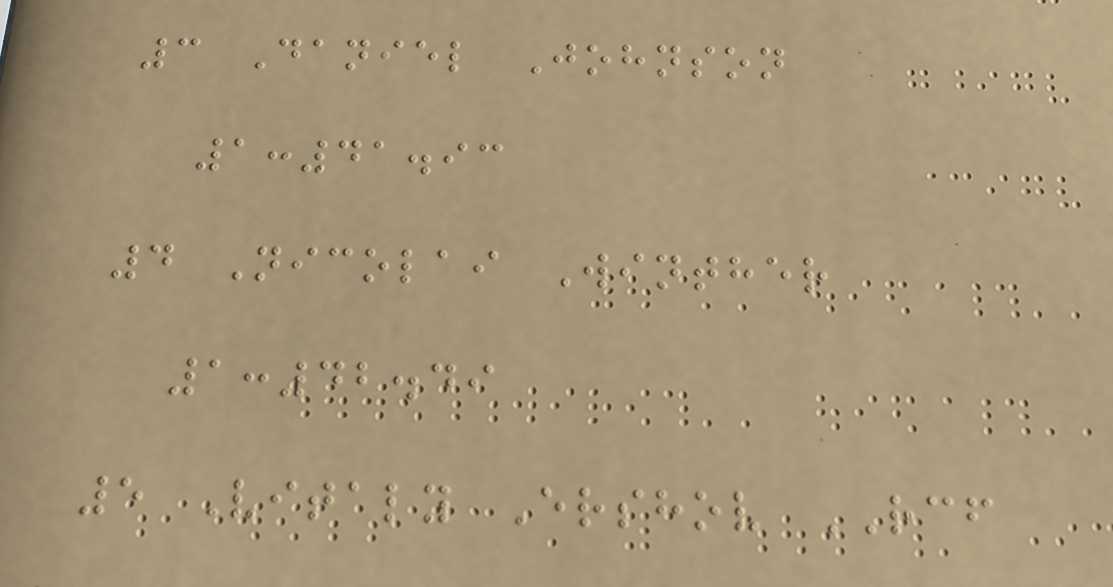3 Daniel Johnson
1:41.93
4 Nicolai Winther
1:42.49
5 Vitaly Ershov RCF
